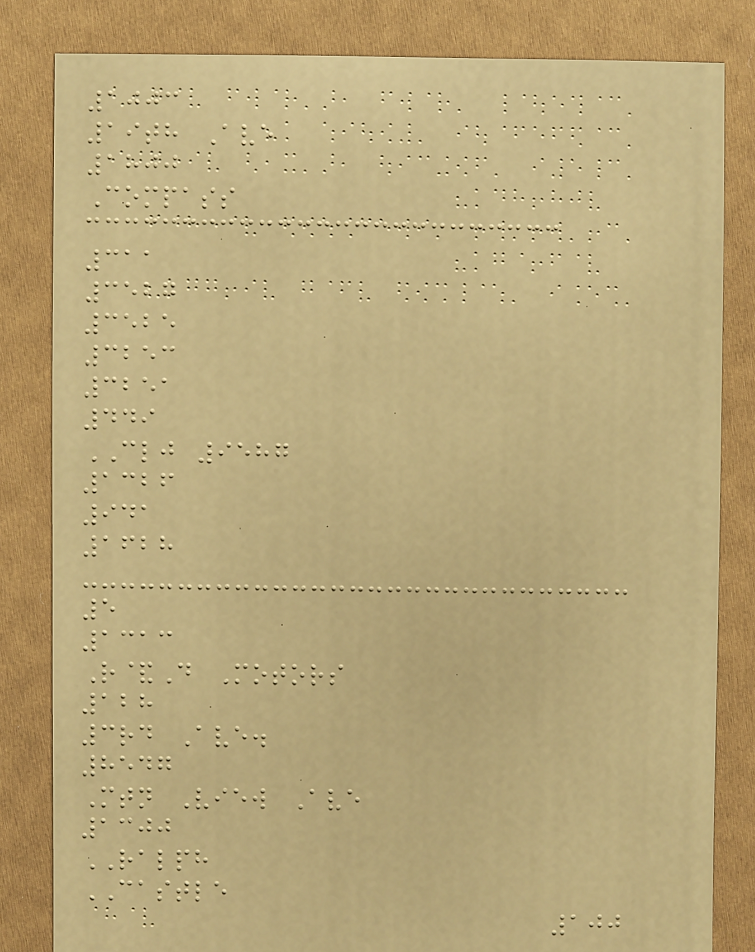1003
19th Ave
1800
Compass
311
3527
3525
3253
3251
449
CLJ 9587
1326
941
1628
5
1313
R&D Motors
128
3rd Ave.
8547
Mtn View Ave
1300
RALPH
CASTLE
100
